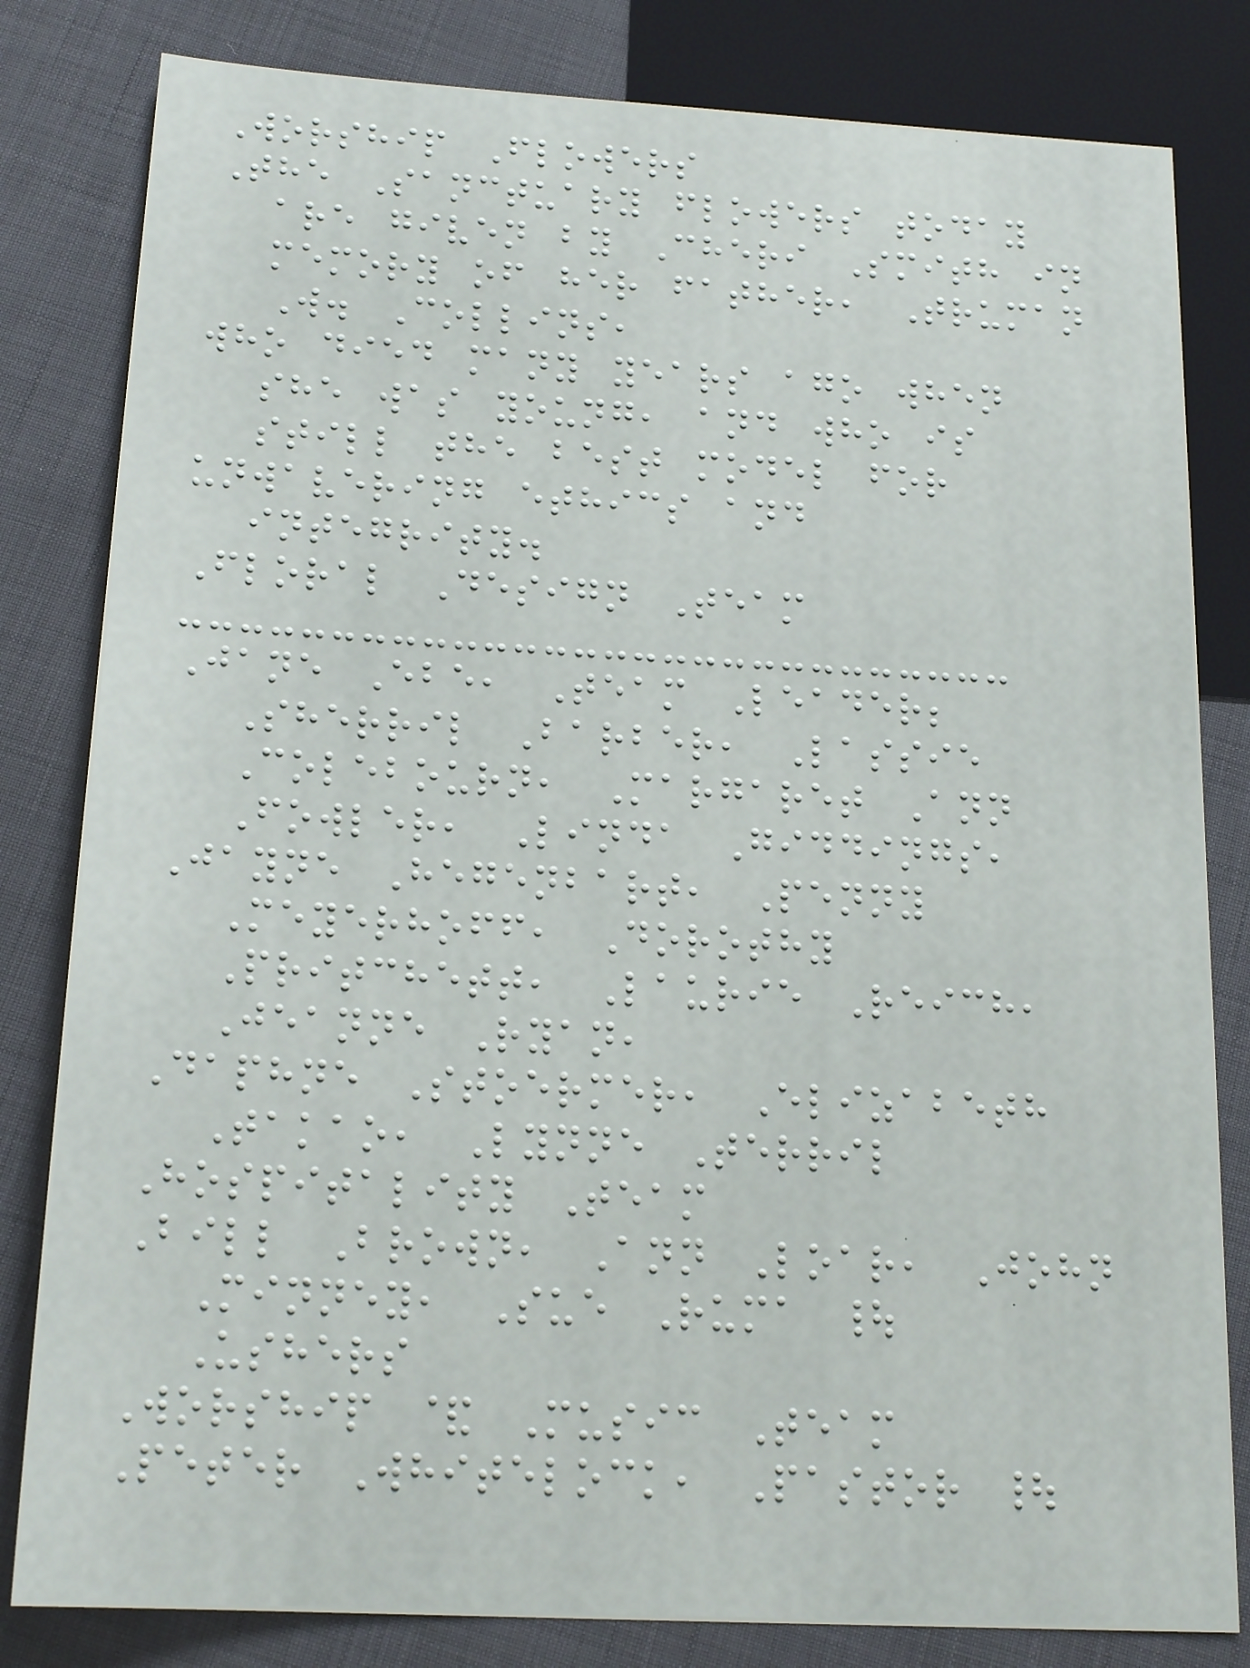Worship Flowers
The Sanctuary flowers today
are given by Cheri Smith in
memory of her father, Truman
W. Collins,
who died many years ago when
she was young, and who is
still the best model for
unwavering ethics and
integrity.
Floral Design Team
Jane Ebe, Team Leader;
Sherril Barber, Lassie
Colebourn, Margaret Ann
Fowler, Linda Giddings,
Jayne Hegenbart, Penny
Meyerhoff, Dorothy
Pritchett, Laurie Reich,
Jeanne Ryan,
Daphne Stoermer, Elizabeth
Takao, Lynne Terril
Hospitality Team
Bill Brown, Ann Loar, John
Minney, Sue Ruma |
Ushers
Worship & Music Team
Peter Whitelock, Pastor |
